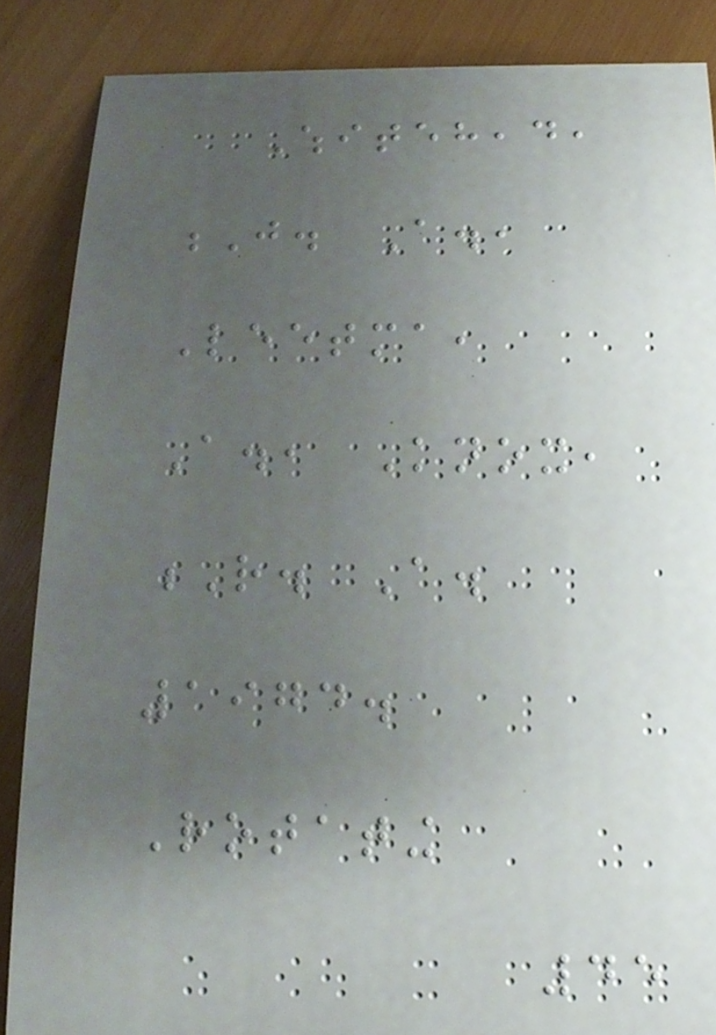Whitehead,
J. A.,
Leetma,
A., Knox,
R. A.
1974.
Rotating
45
